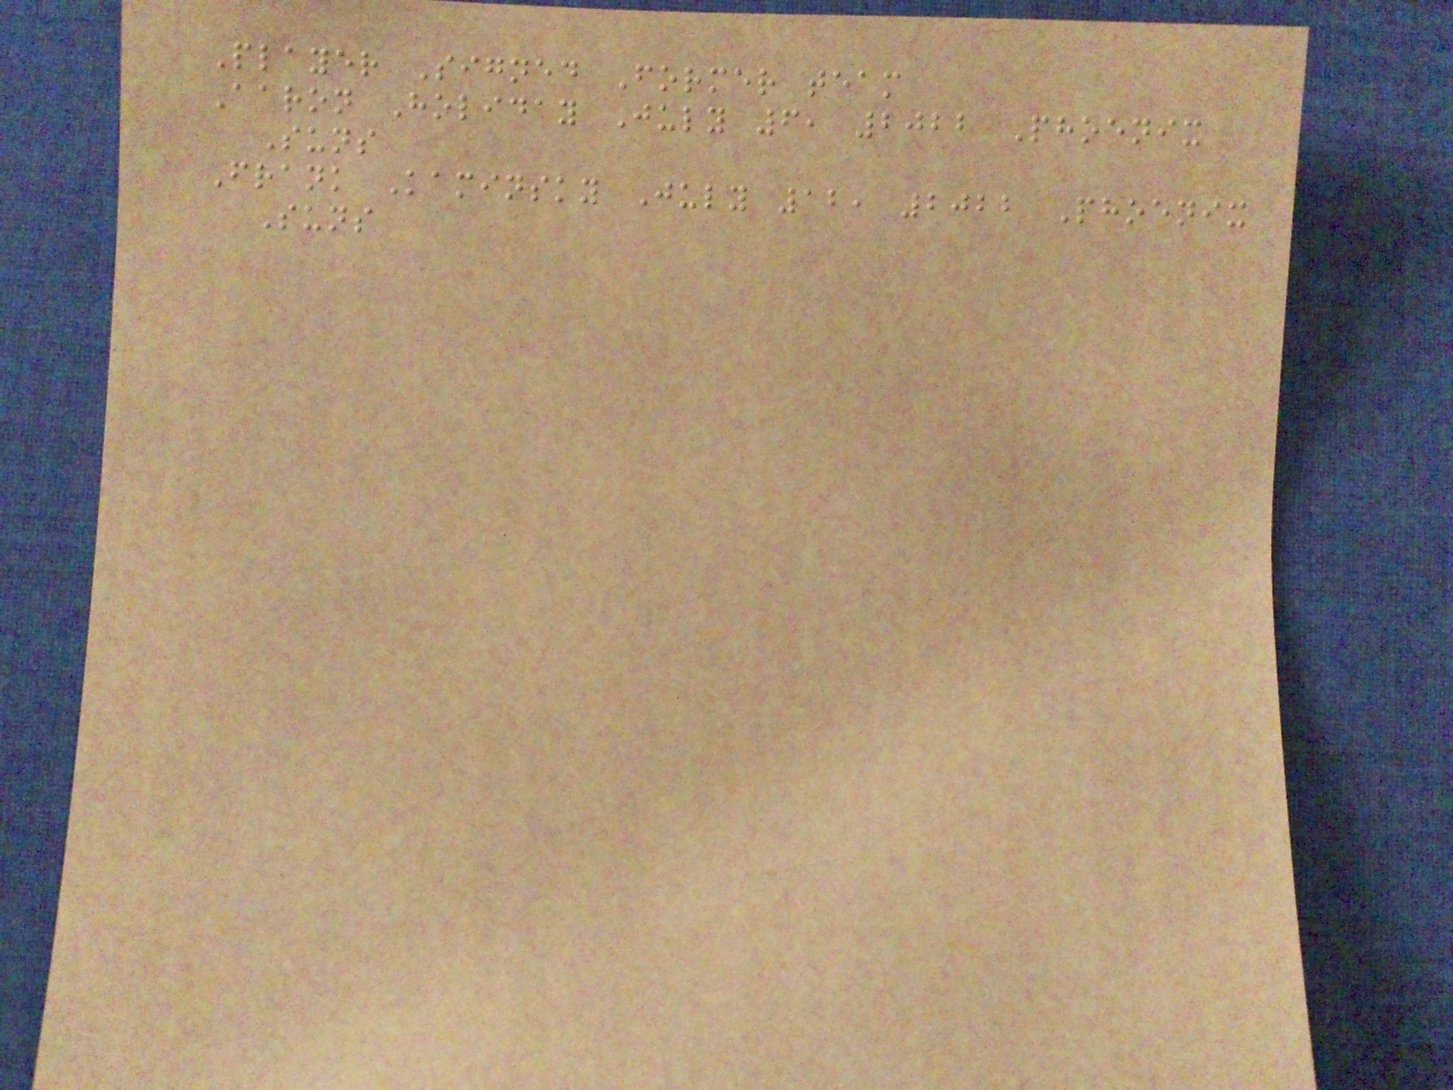Player Signed Former team
Aaron Holiday July 6, 2022 Phoenix
Suns
Frank Kaminsky July 12, 2022 Phoenix
Suns
